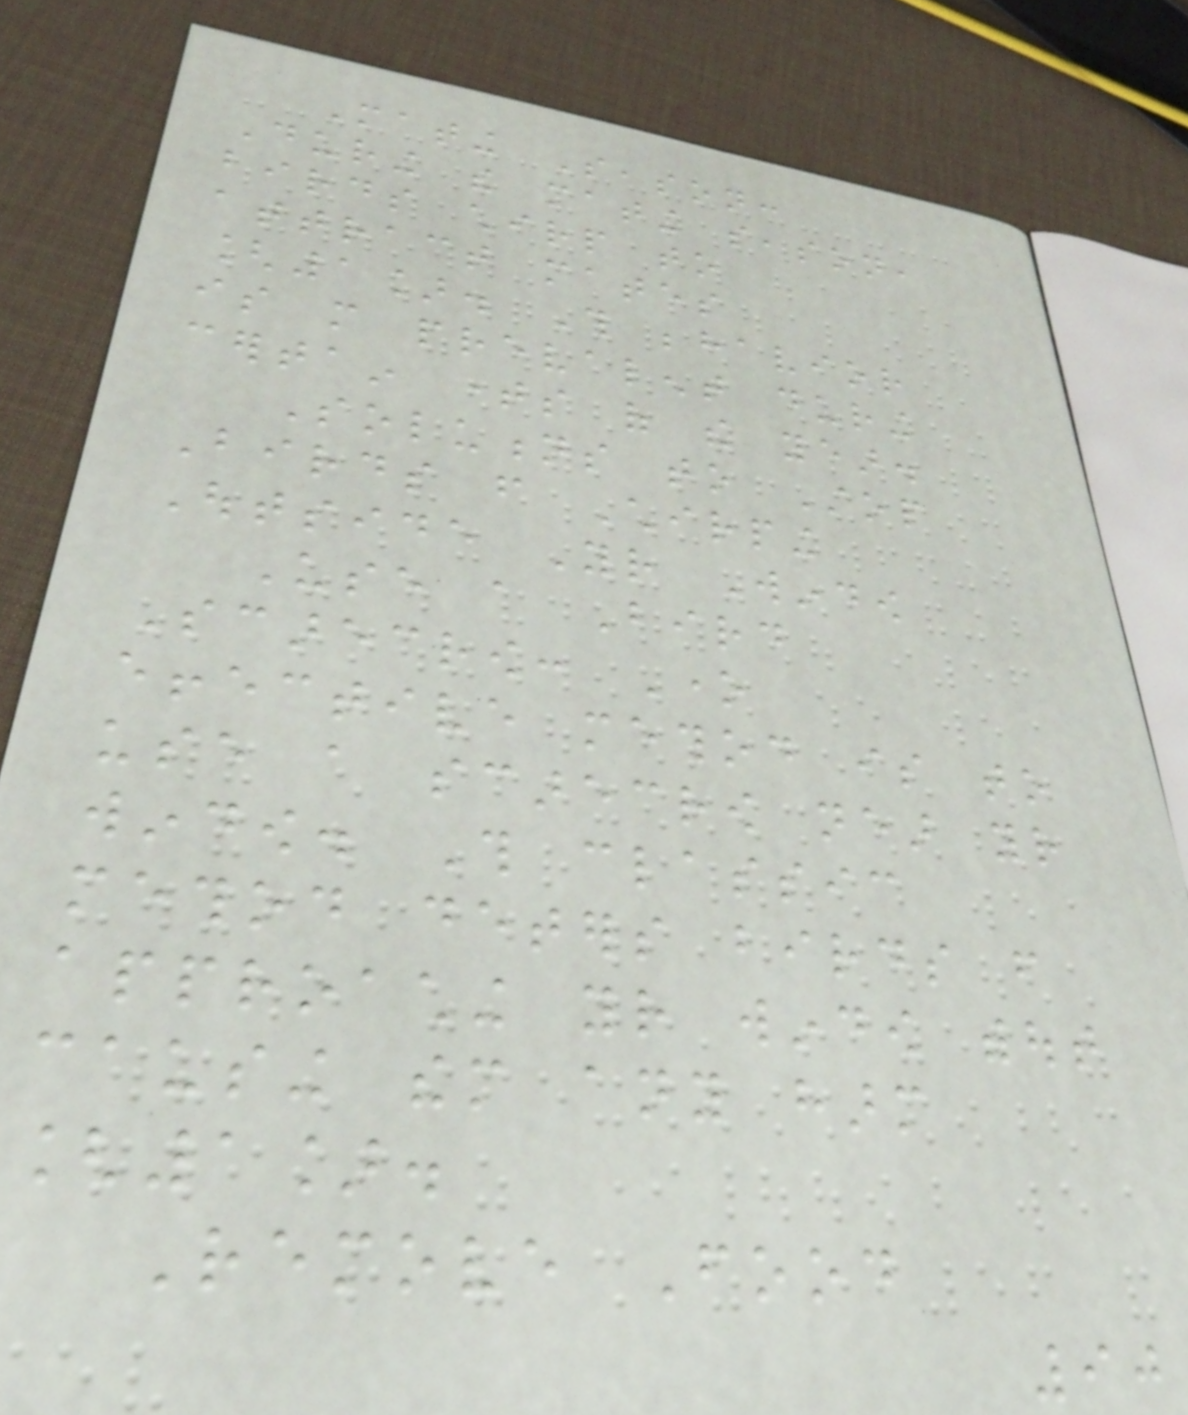Mating Season:
During the mating season,
birds chirp to
attract mates
[1]. This behavior
is more prevalent during
certain times of the year.
Solutions to Stop
Birds from Chirping
Outside Your Window
Use a Bird
Scarecrow: One
effective method is to
use a scarecrow near your
window. This classic
method deters birds from
approaching your window without
causing them any harm
[1].
Remove Food
90
